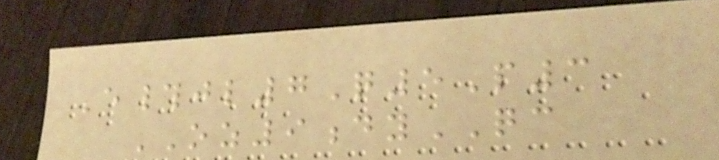E#jl7Q5P3
OZ9dyQC
